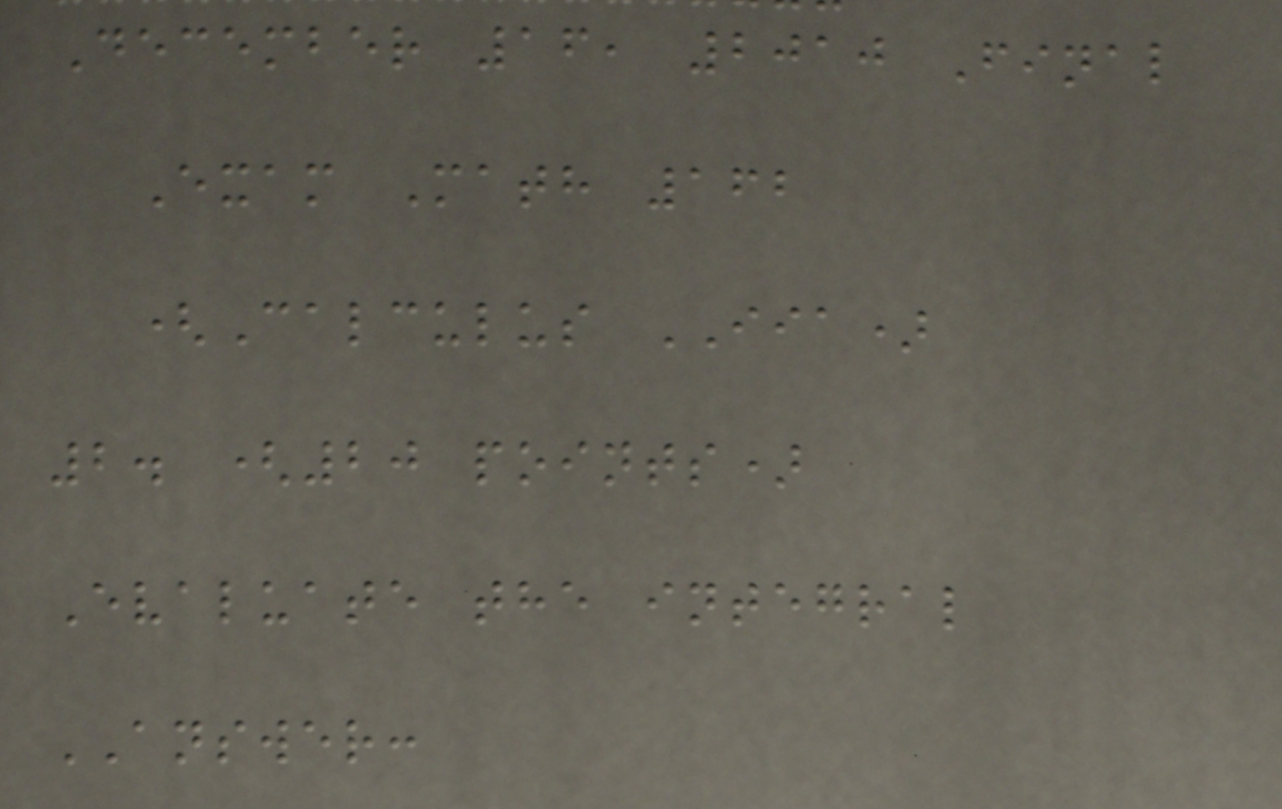December 16, 2010 Final
Exam Math 162
(Calculus IIA)
2. (20 points)
Evaluate the integral
ANSWER:
